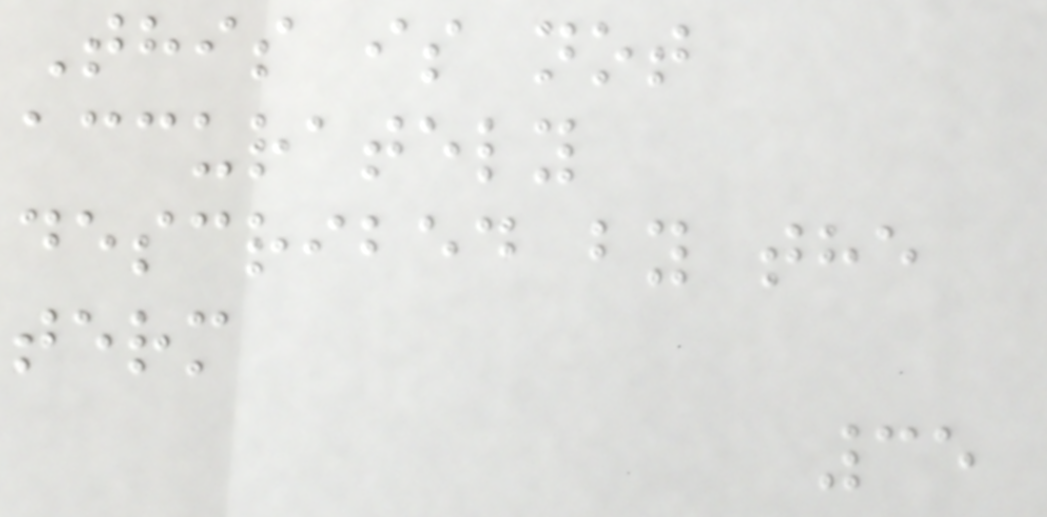This is not
accurately
described by the
term
35
